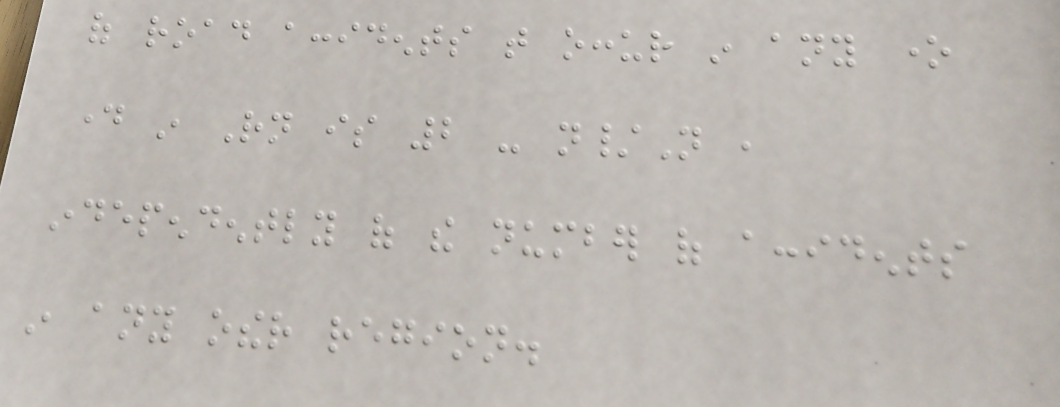of road accidents that occur in any one
day in Rn is 2 - n/N ,
independently of the number of accidents
in any other region.
